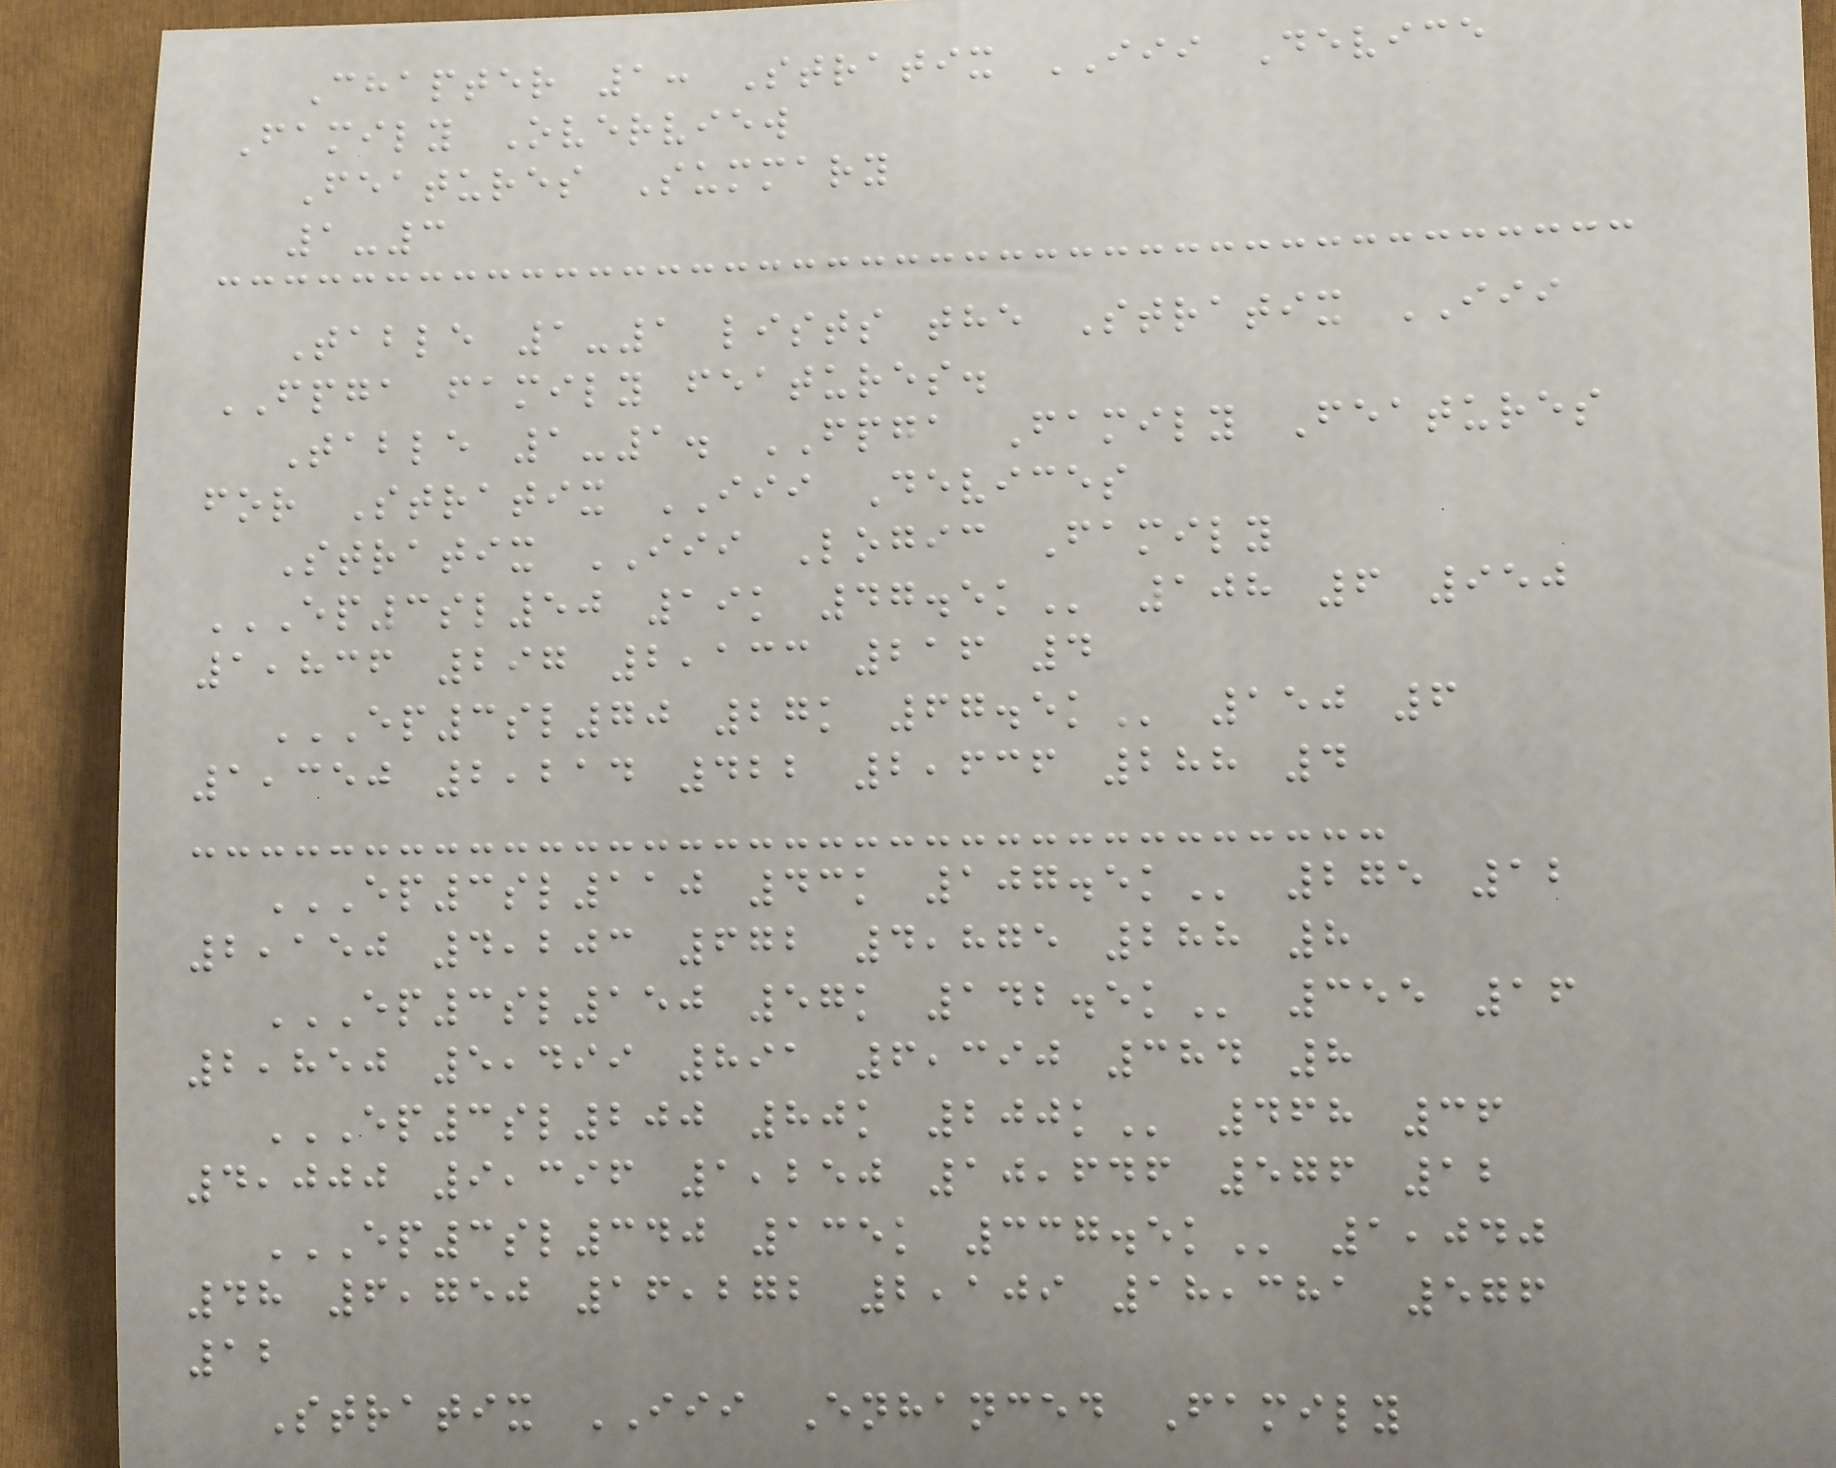Chapter 1: Stratix III Device
Family Overview
Features Summary
1-3
Table 1-1 lists the Stratix III
FPGA family features.
Table 1-1. FPGA Family Features
for Stratix III Devices
Stratix III Logic Family
EP3SL50 19K 47.5K 108 6 950
1,836 297 2,133 216 4
EP3SL70 27K 67.5K 150 6
1,350 2,214 422 2,636 288 4
EP3SL110 43K 107.5K 275 12
2,150 4,203 672 4,875 288 8
EP3SL150 57K 142.5K 355 16
2,850 5,499 891 6,390 384 8
EP3SL200 80K 200K 468 36
4,000 9,396 1,250 10,646 576 12
EP3SL340 135K 337.5K 1,040
48 6,750 16,272 2,109 18,381 576
12
Stratix III Enhanced Family
